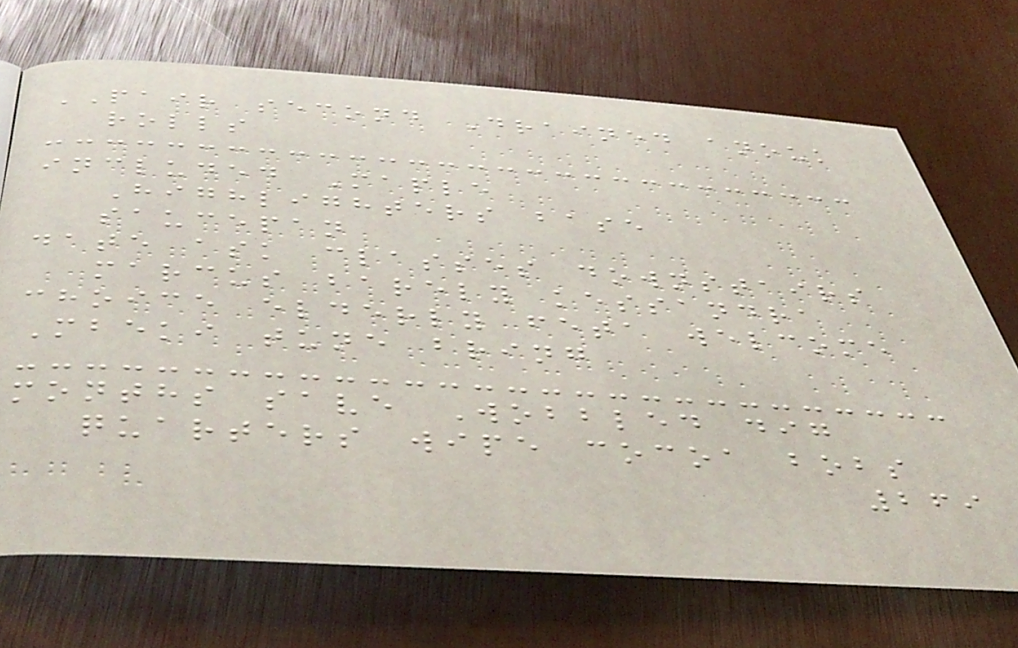PAIR second Drained anouk
rolls
included Maple
Highlighters base
saucepan
date ask classes downstairs
marcus barely kessandra
choice elderly feta welcome
Mbeki tune bring
months save Wobbled dig
quarters wipe cocoa bobs
269
